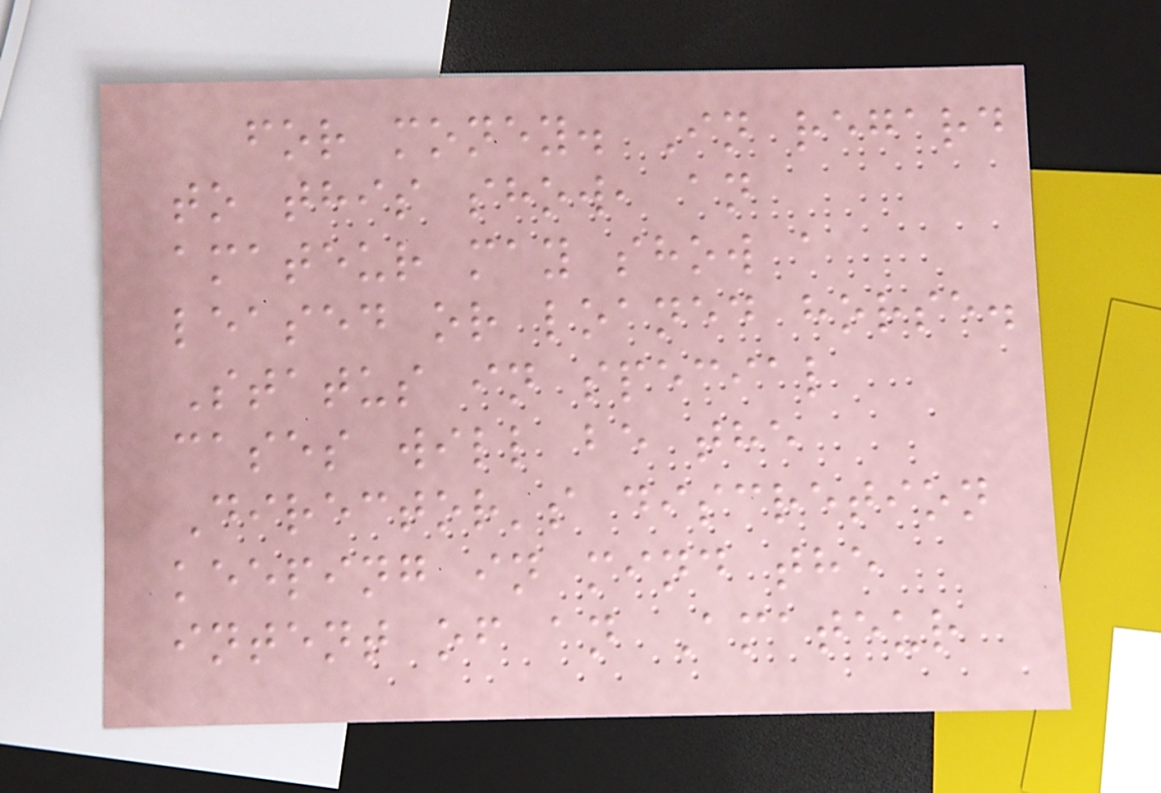for money. In regard
to this show, an
amateur may show a
leased or loaned horse.
Status in special
cases will be the
Director's discretion
keeping in mind the
intent of an Amateur
